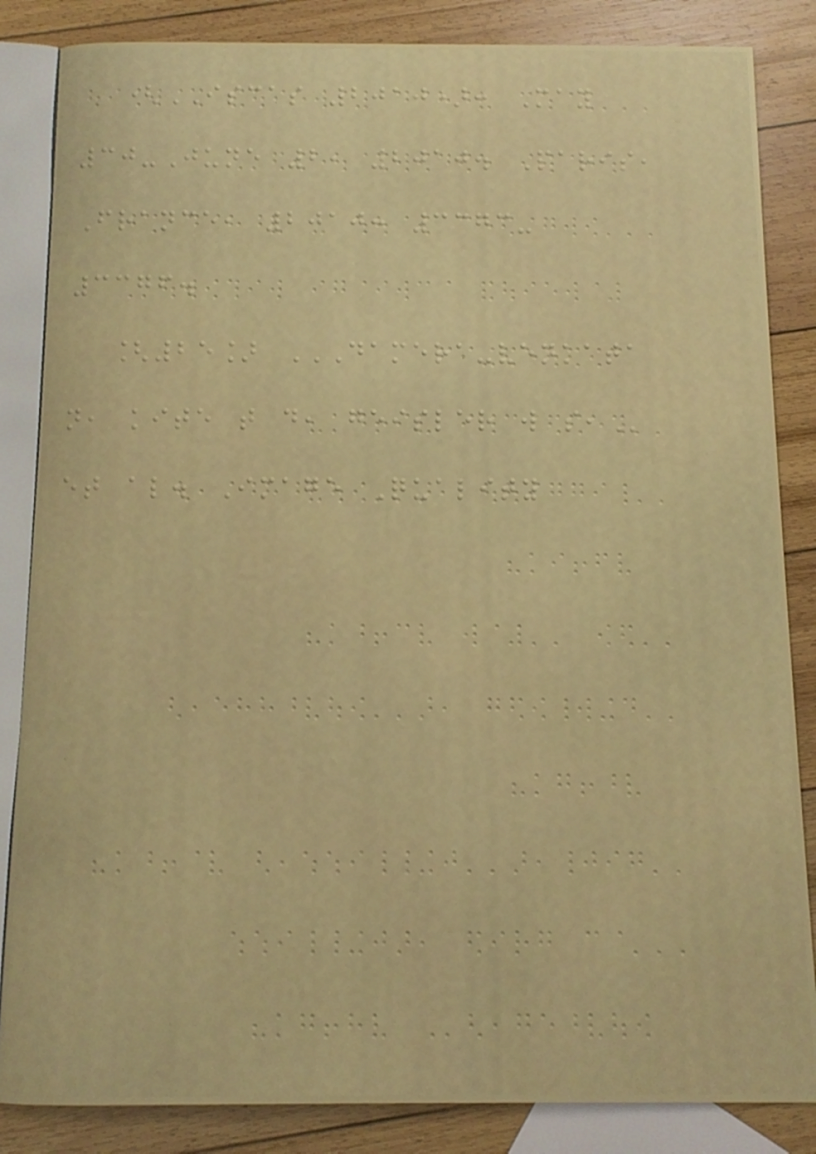(ISCAS 2010): May
30-June 2, 2010. Paris,
France, 2010: 3373-
3376.
[25] DAMERA-VENKATA
N, KITE T D, GEISLER W S,
et al. Image Quality
